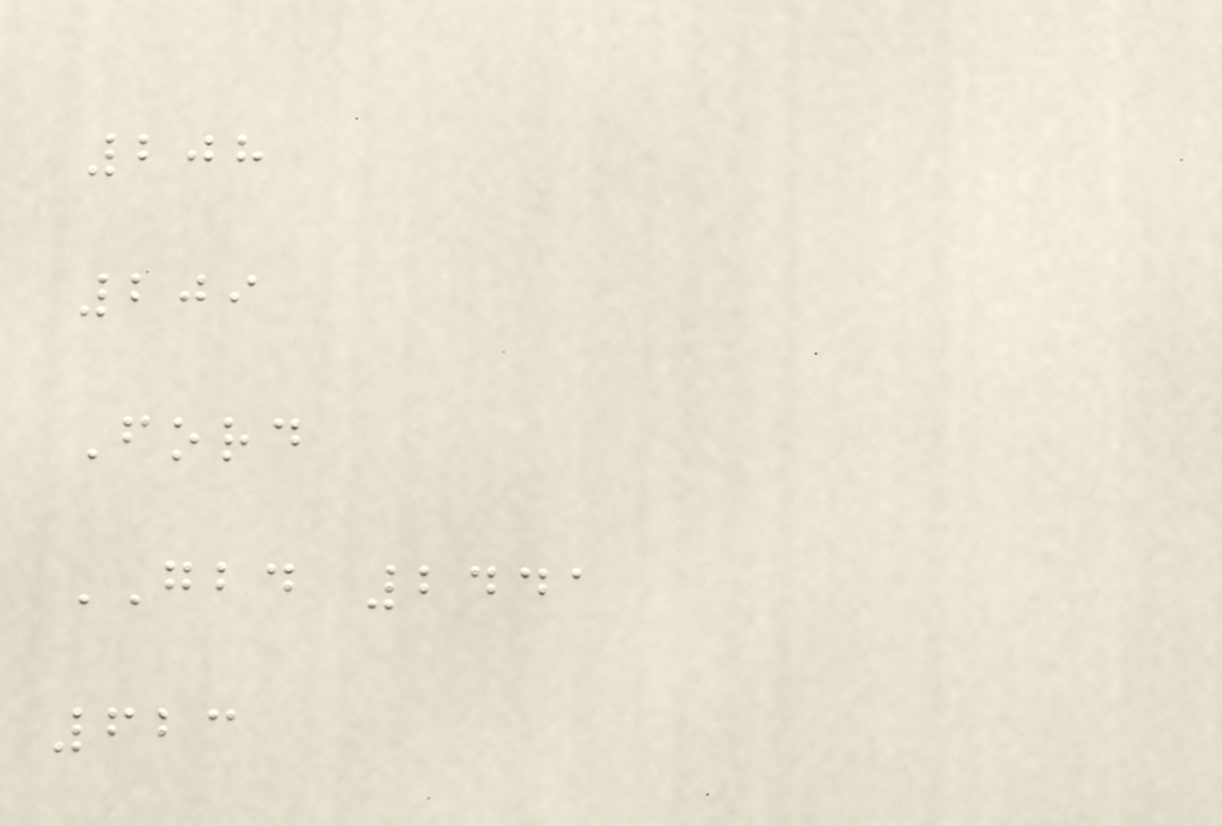208
209
Ford
GBD 2441
623
